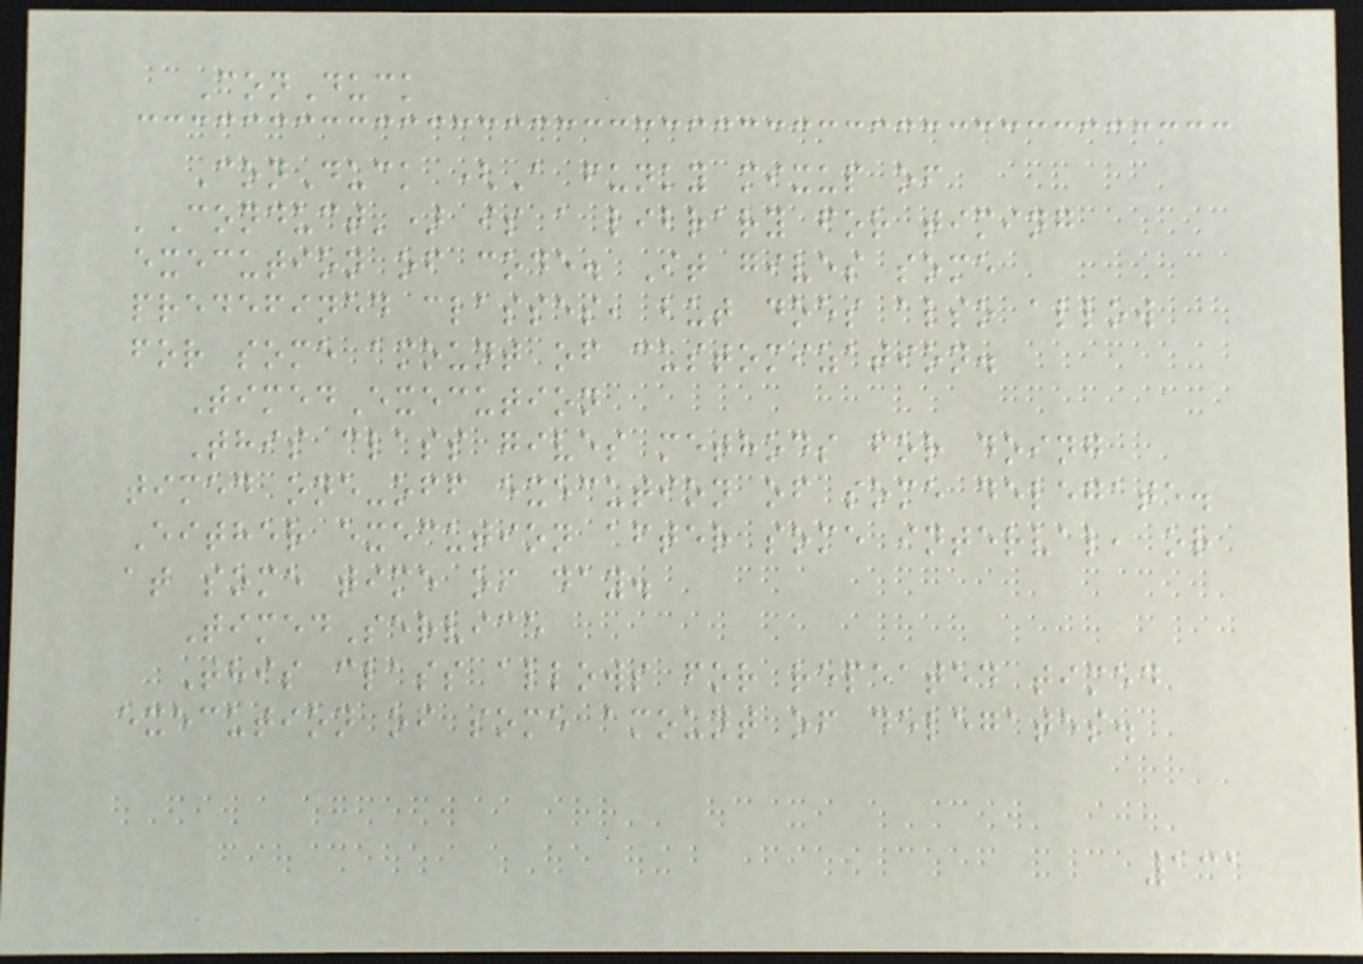ConDuck
ConDuck (A funky mixup of
'Conduct') is a library for timing
execution of code. It gives some
predefined classes, but does also allow
for some amount of customization.
TimedExecution
This class gives methods for doing
timed one-off execution of some delegate.
Either execution after some interval, or
at some time of day.
TimedService
This class allows for repeated timed
execution of some amount of delegates.
131
